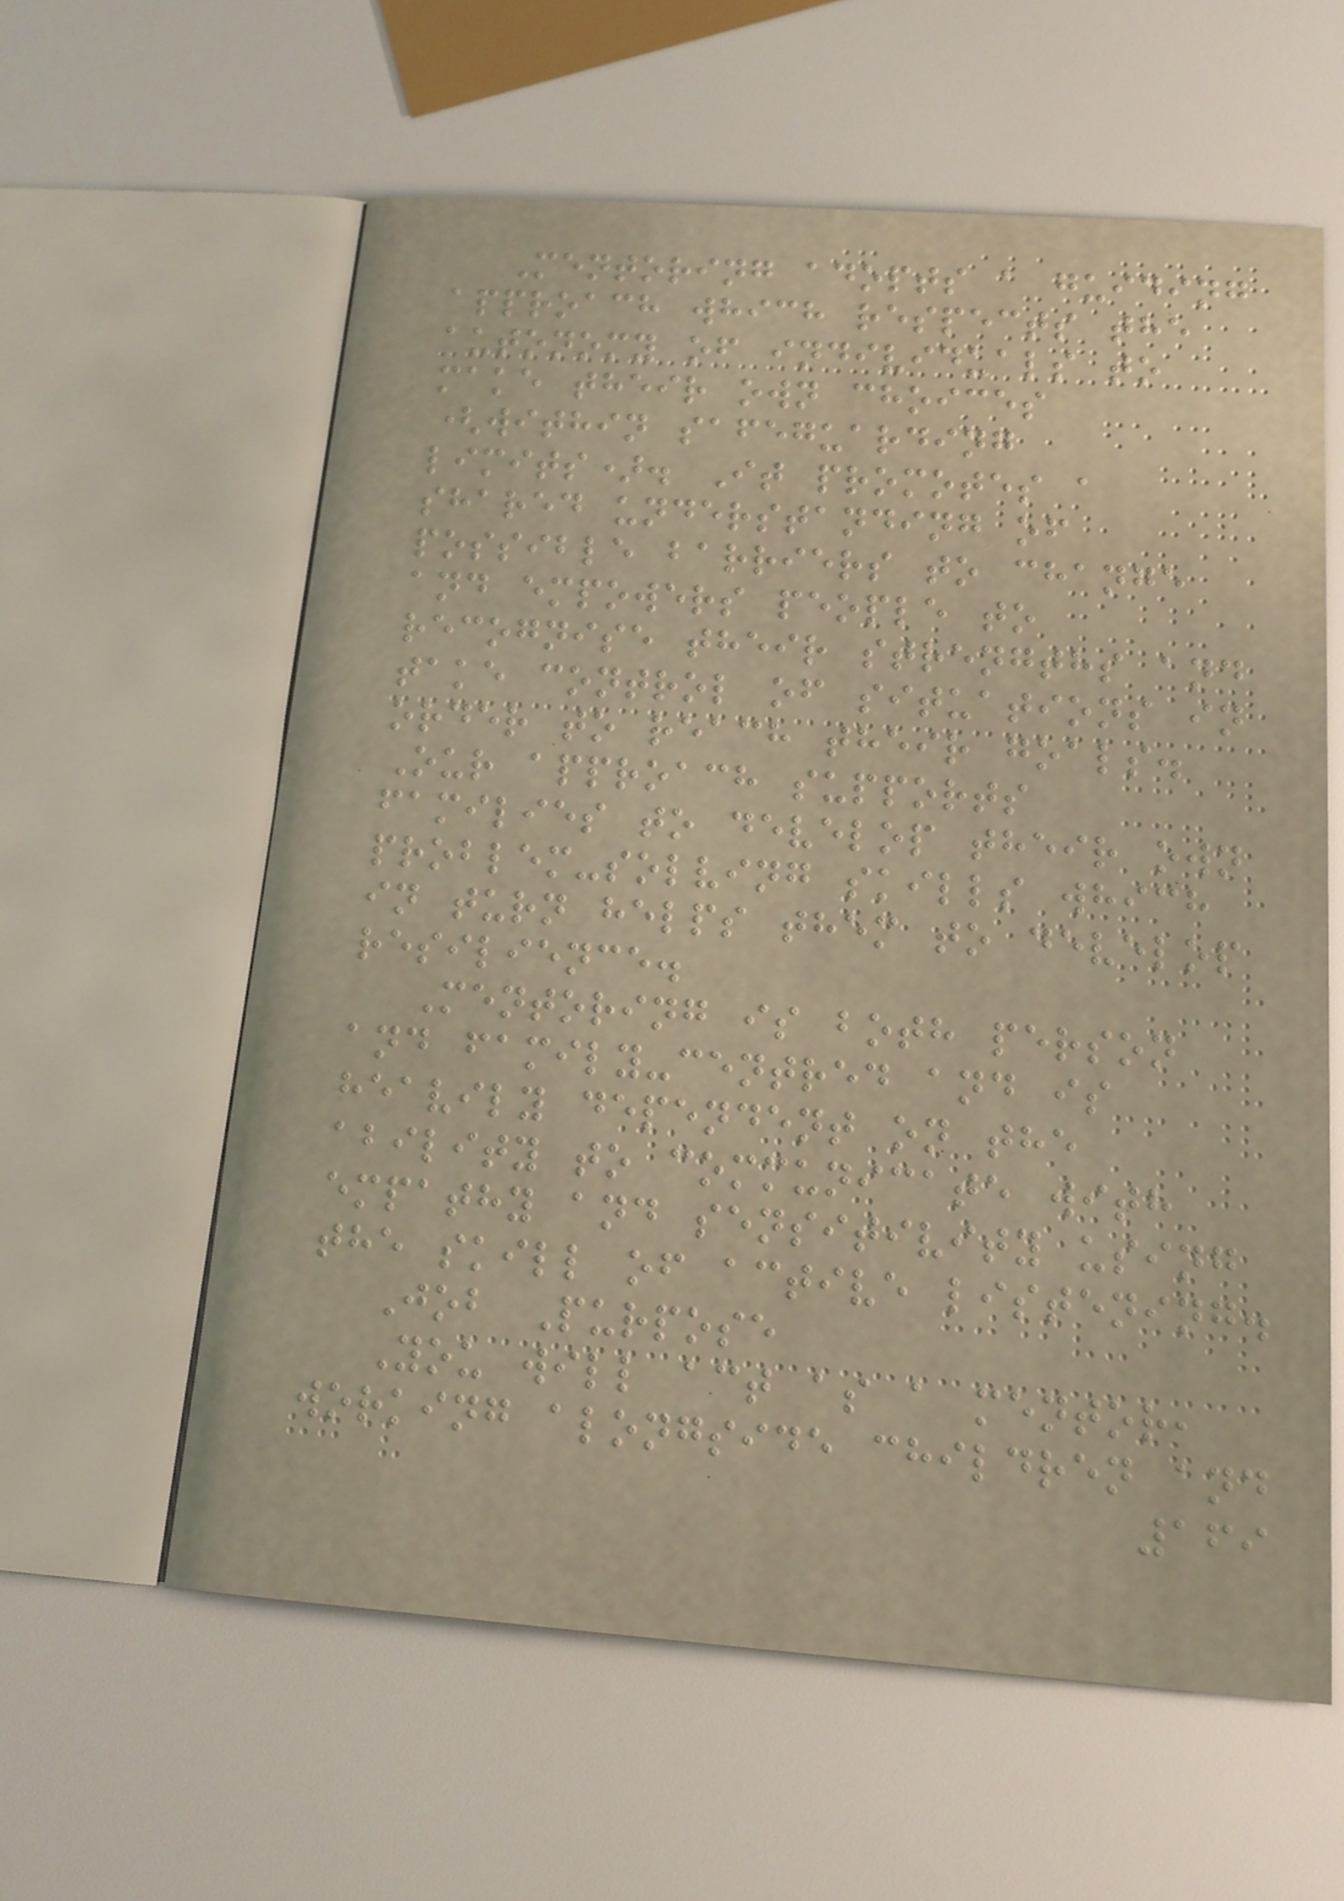Mentoring adopts a guiding
approach which respects the
autonomy of individuals to
make their own choices
(within safeguarding
limits). It promotes a
shared understanding of
possible barriers to change
and empowers people to
recognise their strengths and
take control of situations in
order to reach their goals.
Our approach supports
families to develop their own
problem-solving skills which
in turn helps them to develop
resilience.
Mentoring is both person
and family-centred and is
heavily dependent on the
ability to communicate with
empathy and sensitivity using
the skill of active listening.
Job Purpose
You will act as a mentor,
working alongside children and
169
